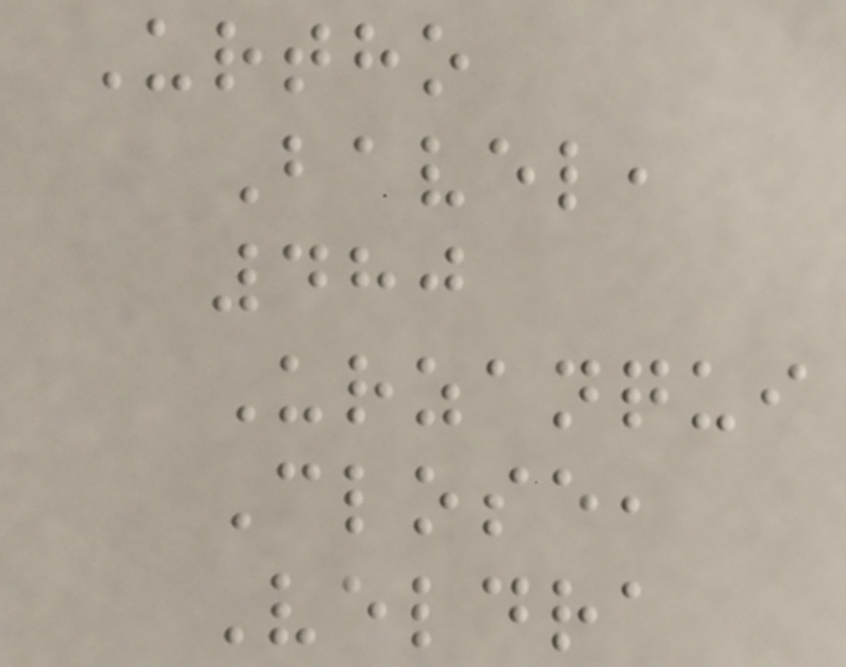Urtho
Bavel,
480
Urzanqui
Close,
Veldra
